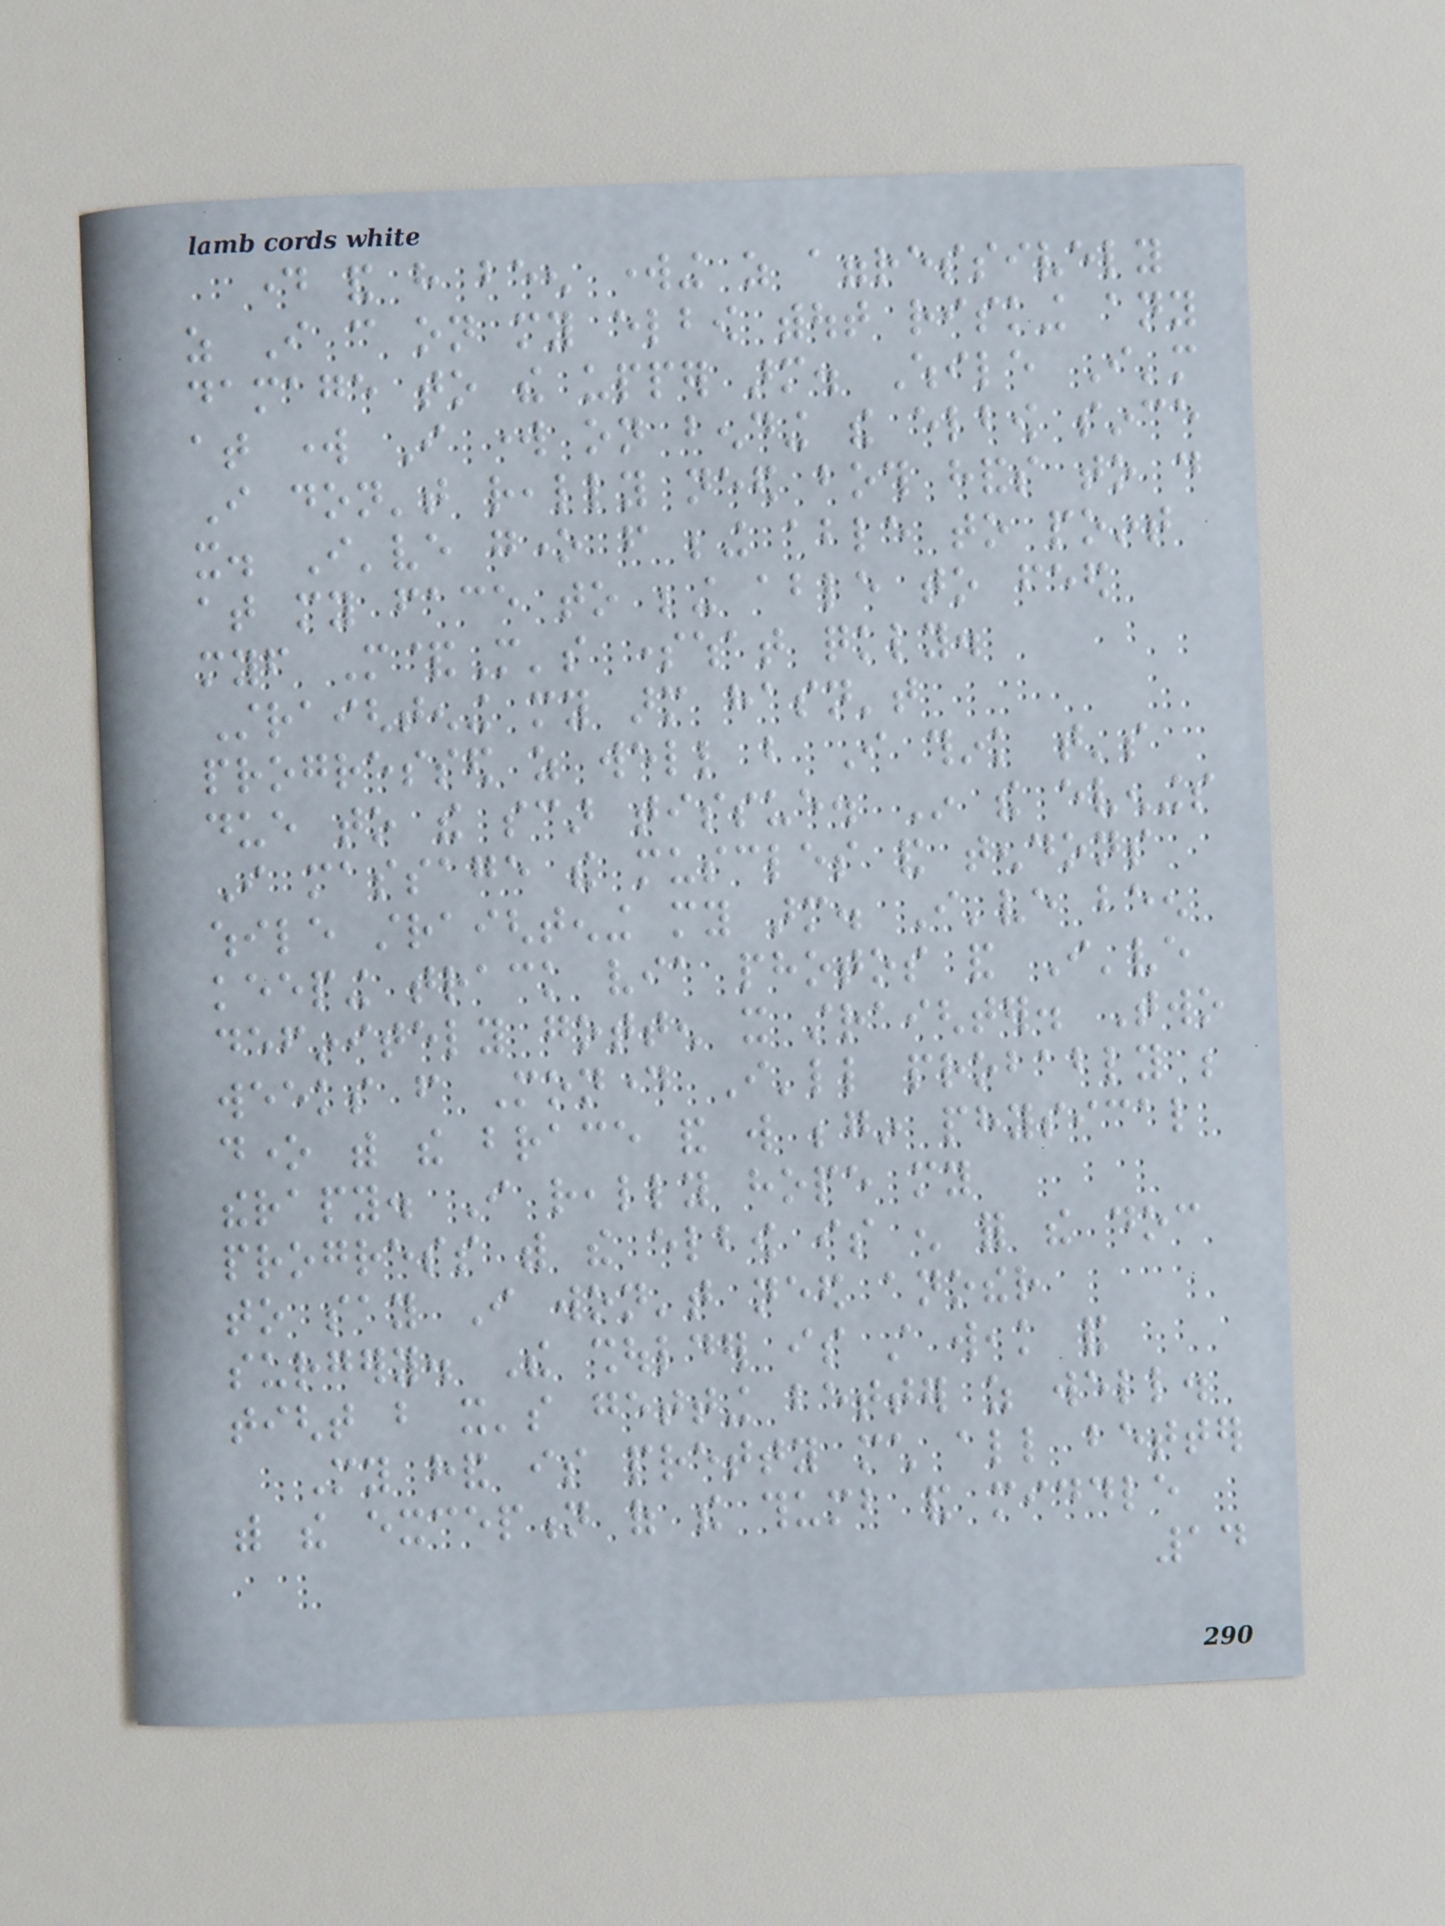day and have been working as aggressively
as I can on my elbow without risking any
damage to the upper arm. While I'm
at work I work on bending the elbow since
I don't really need both hands to do
it. I've gone from being able to point
at my face to being able to feed
myself M&M's somewhat quickly.
Straightening my arm hasn't
progressed as well but I think that's
due to the scar tissue. In the evenings
I massage the muscles and tendons
while straightening my arm. I've been
keeping track via photos and I've
definitely gotten it straighter. Two
weeks from Monday I'll probably be
done with the brace and will begin physical
therapy. I really hope my
progress with the elbow is enough for the doc
to say I won't need another
surgery. The shoulder is still weak and
tight but it's getting better as well.
My hand is pretty much all better
with the exception of the thumb and middle
14
